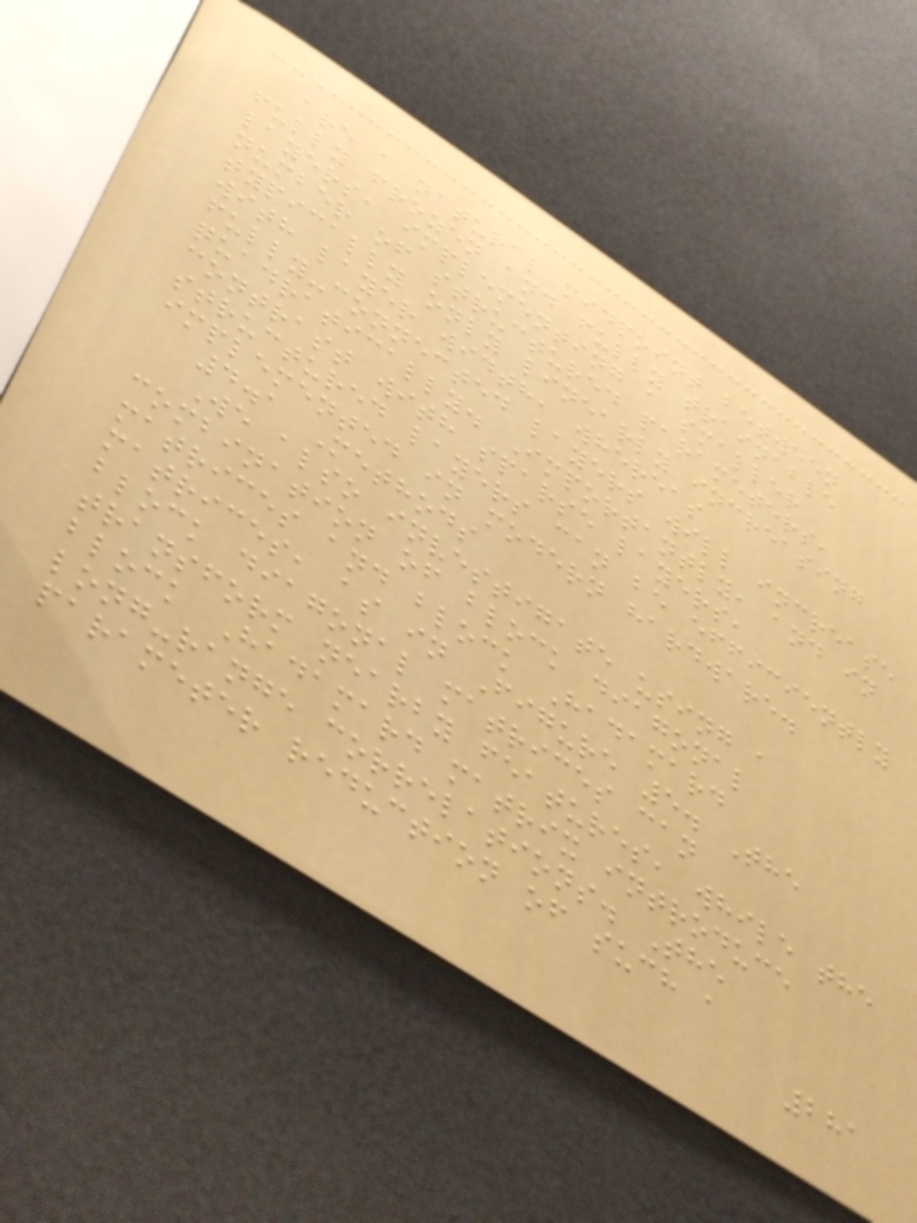are a natural midpoint between
fully frozen and fully trainable
layers, implementing a smaller
number of structured parameters,
typically only linearly increasing
with layer width, whereas
fully-connected layers will increase
quadratically. Importantly, and in
contrast with sparse layers,
structured layers can be efficiently
implemented in modern hardware.
4.1 Methods
We also investigate using a
combination of block diagonal
matrices and block Hadamard
matrices, as in Figure 5. The
block diagonal matrices can
transform nearby features, while the
block Hadamard matrix introduce
long-range correlations. The
parameter reduction of such a
281
